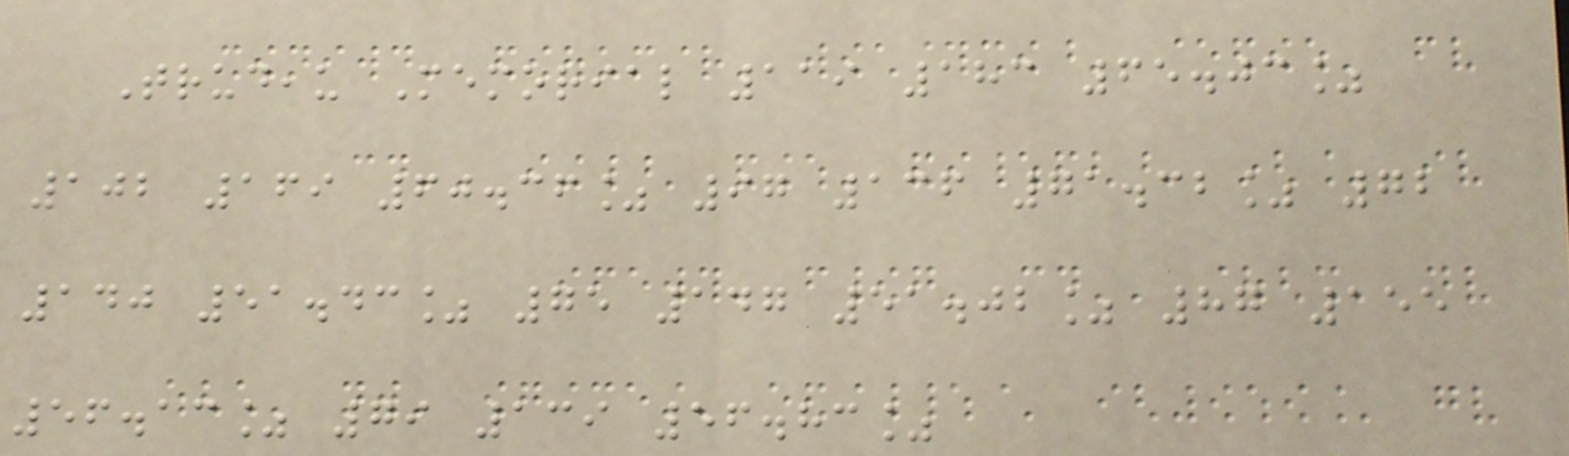Trudeau Memorial 119 183 65.03%
102 169 60.36% 97 136 71.32% 72
140 51.43% 75 147 51.02% 87 155
56.13% 79 139 56.83%
